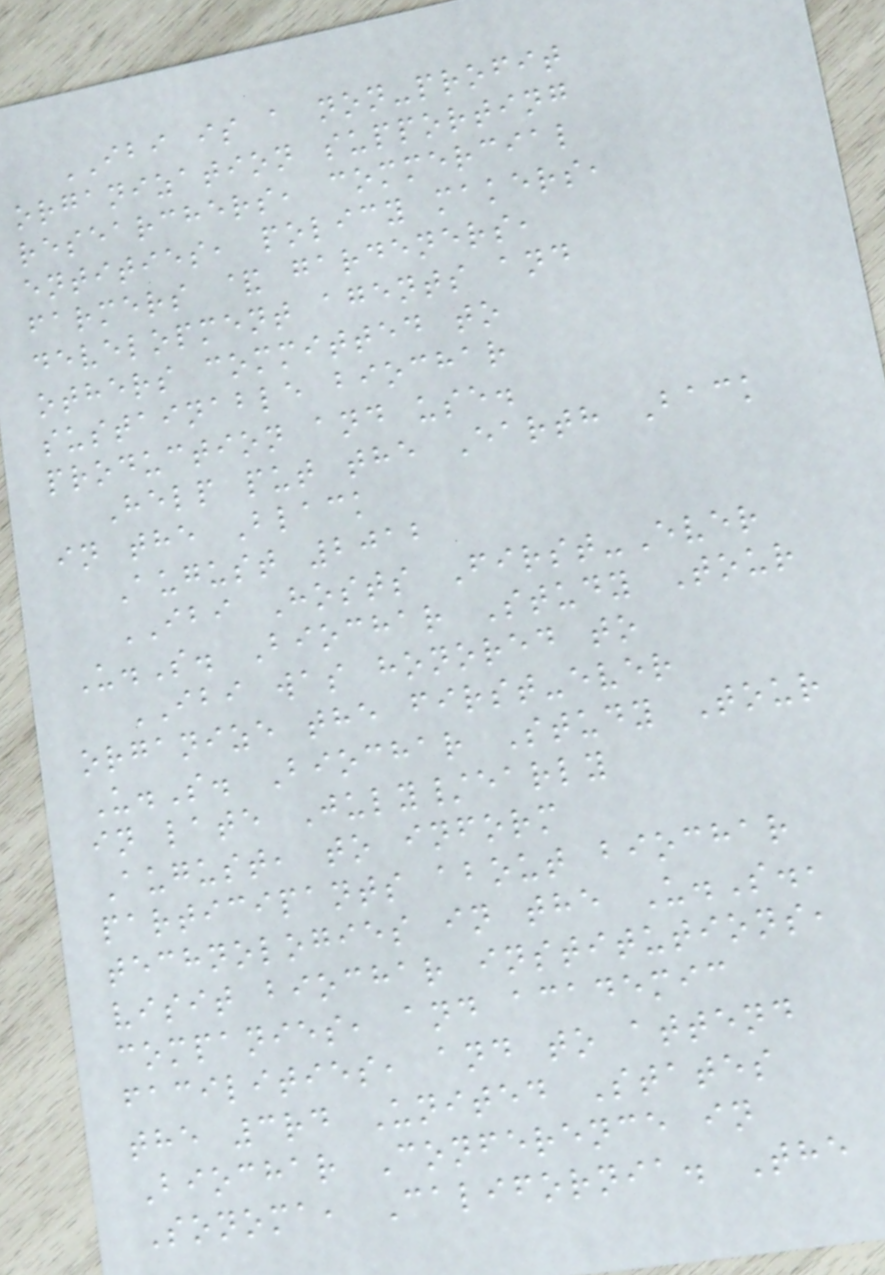IBI is a non-profit
organization supporting
researchers, commercial
entities, policy makers,
farmers & gardeners,
development agents and
others committed to
sustainable biochar
production and use.
Help put the Earth Back
in the Black
August 2012
IBI Hosts First-Ever
U.S. Biochar Study Tour
IBI was honored to
organize the first-ever
U.S. Biochar Study Tour
in late July/early
August, to inform
participants about biochar
technologies in the U.S.,
visit biochar institutions,
companies, and academic
facilities, and to attend
the 3rd United States
Biochar Conference in
Sonoma, California. The
